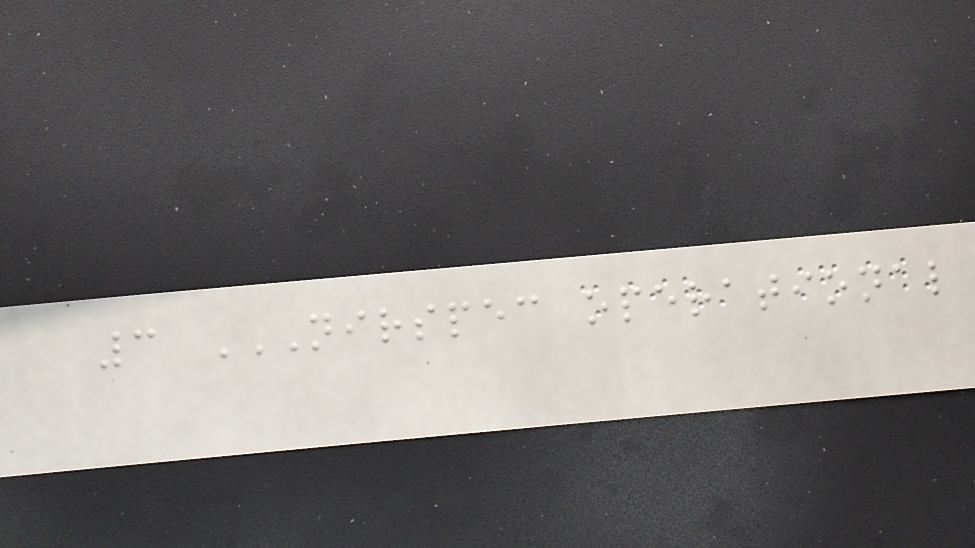3 NIRSPEC OPERATIONAL
